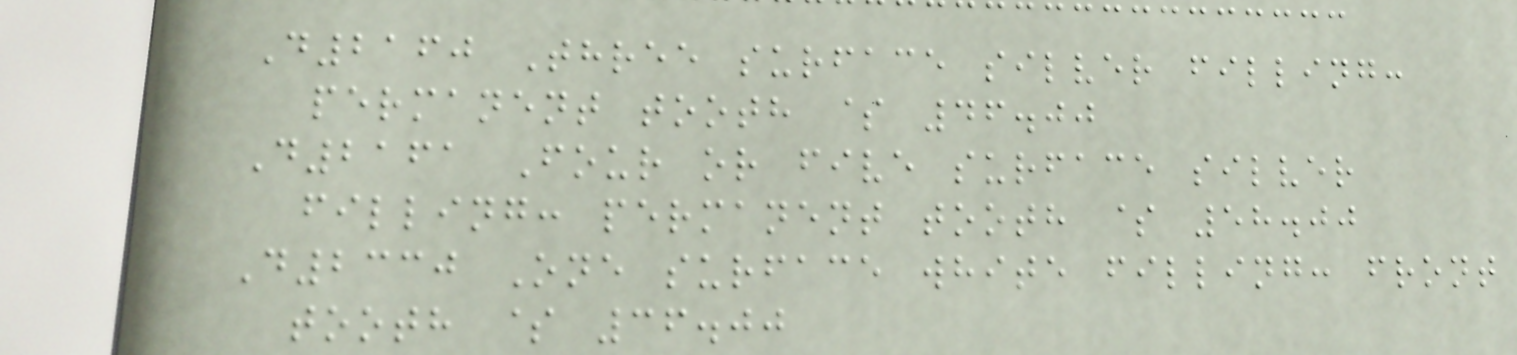D2160 Three surface silver filling:
permanent tooth $ 46.00
D2161 Four or five surface silver
filling: permanent tooth $ 58.00
D2330 One surface white filling: front
tooth $ 36.00
